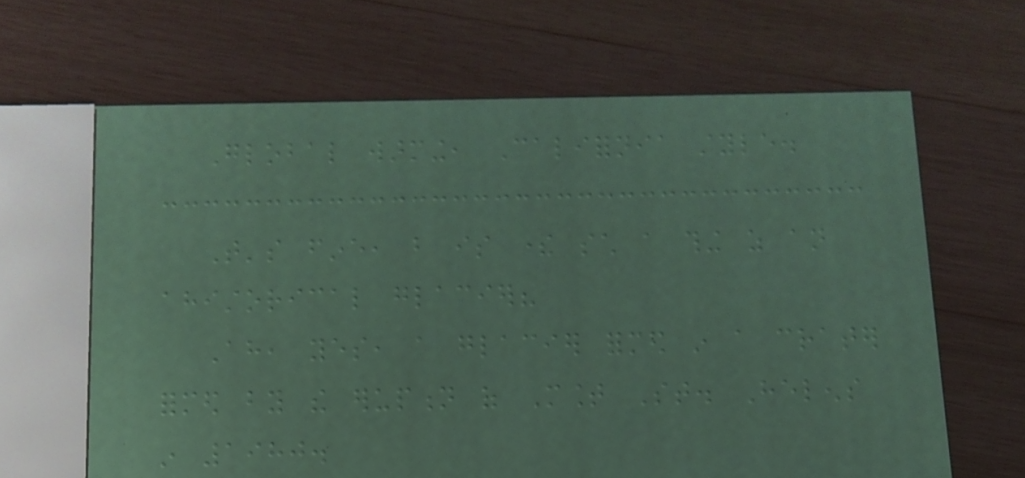Global warming, California style.
That's fine, but is there such a thing as an
ahistorical glacier?
Ah, yes, a glacier formed in a crater
formed by the eruption of Mount St. Helens
in 1980.
